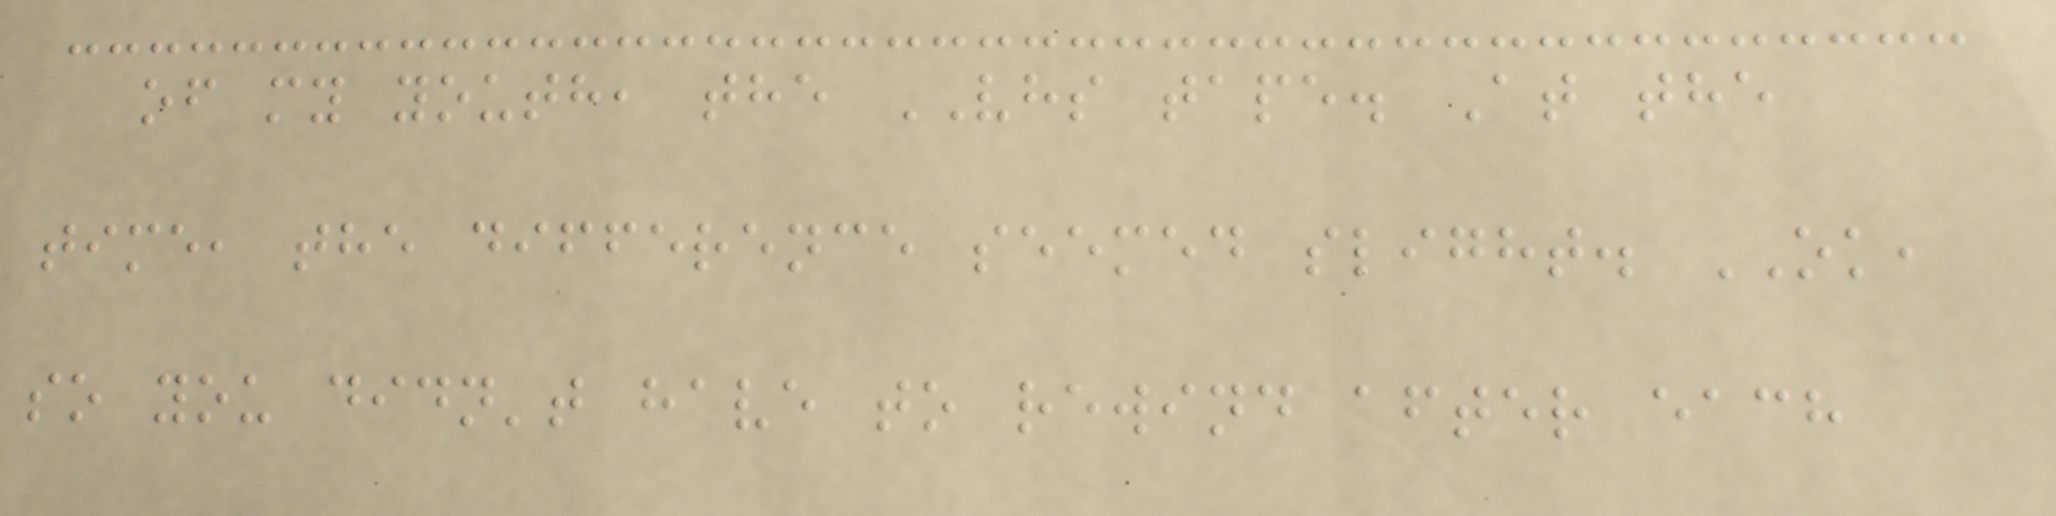of my youth, the VHS tape. At the
time, the difference seemed slight. OK,
so you didn't have to rewind after each
